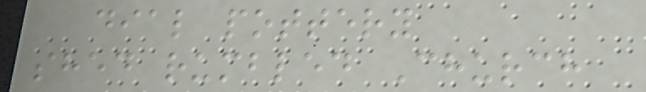dial pottery
shed rumbled Church
